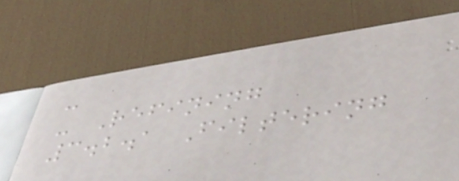-
- Refining
3.2.1 Filtering
